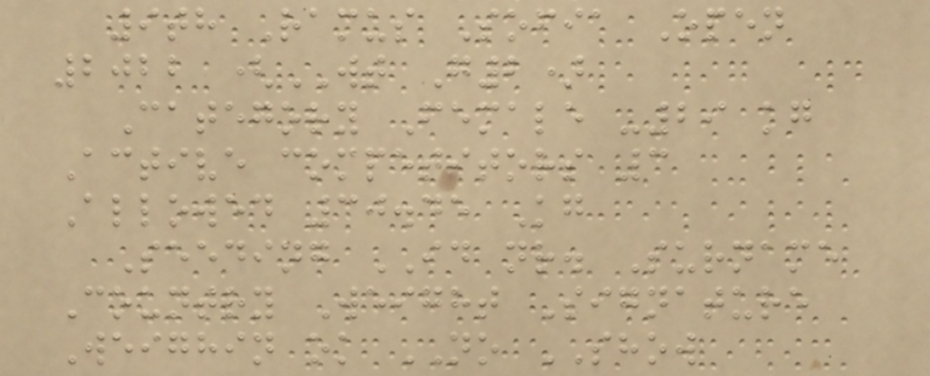9th Ramus Sofia Open
2022 (WT G2)
Category Female -29 kg
Active competitors 3
Allowed 30.45 Kg
Seeding ID nr. Surname
Country Weight Signature
Weighin ok NO SHOW
